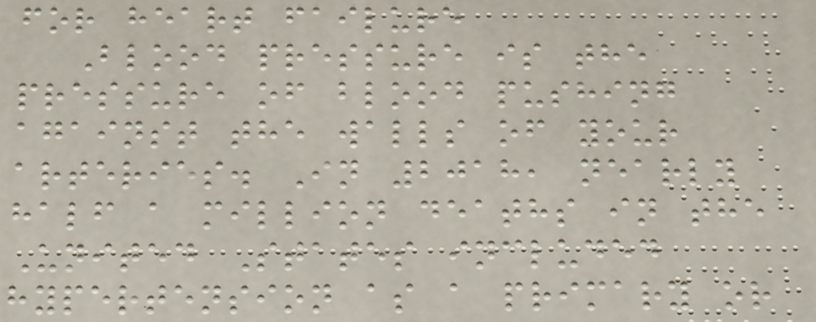for heart failure
Blood pressure is the
pressure of blood pushing
against the walls of your
arteries. In 2018, nearly
half a million deaths in the
United States included
hypertension as a primary or
